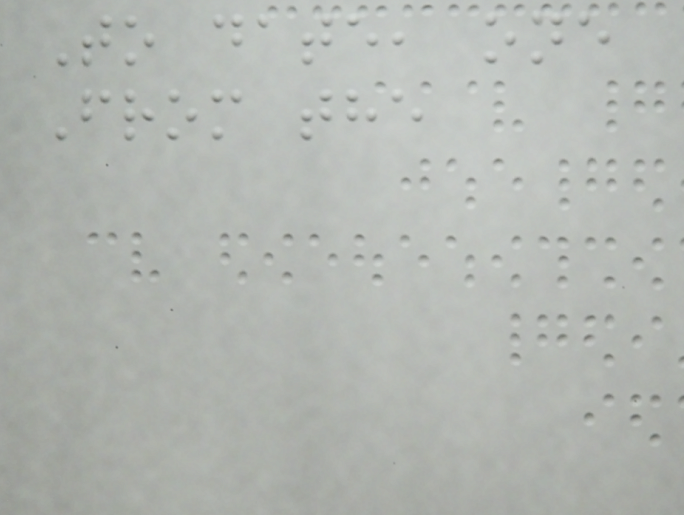To date, one
From the
